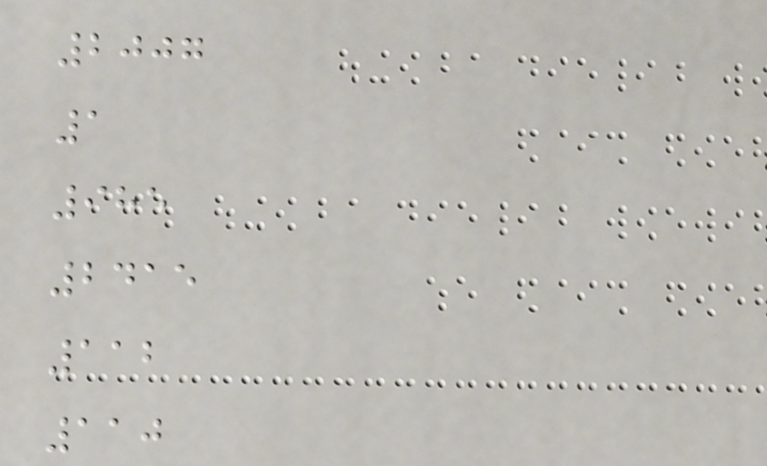2007
1
985
2415
112
110
